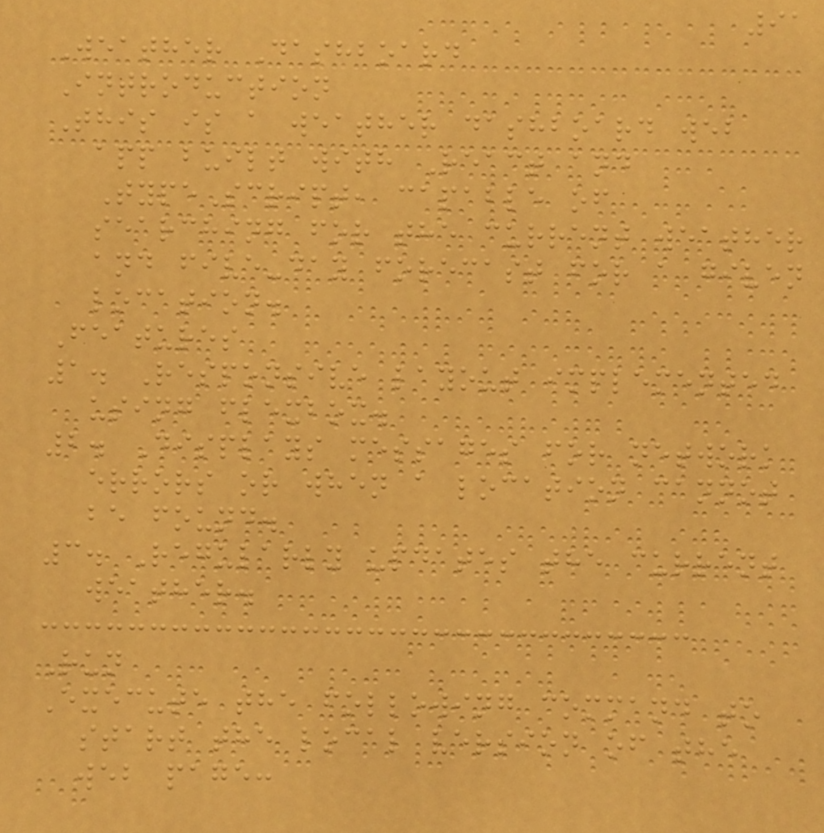91
Weather Dashboard
Introduction
This is a weather dashboard web
app built with React and
TypeScript, capable of
searching for the current weather
and five-day forecast for a given
location.
Features
1. Responsive layout implemented
using flexbox.
2. Displays messages for network
errors or when a location cannot
be found.
3. Regularly updates the current
weather.
Run
Execute the following command to
start the local version of the
web page:
